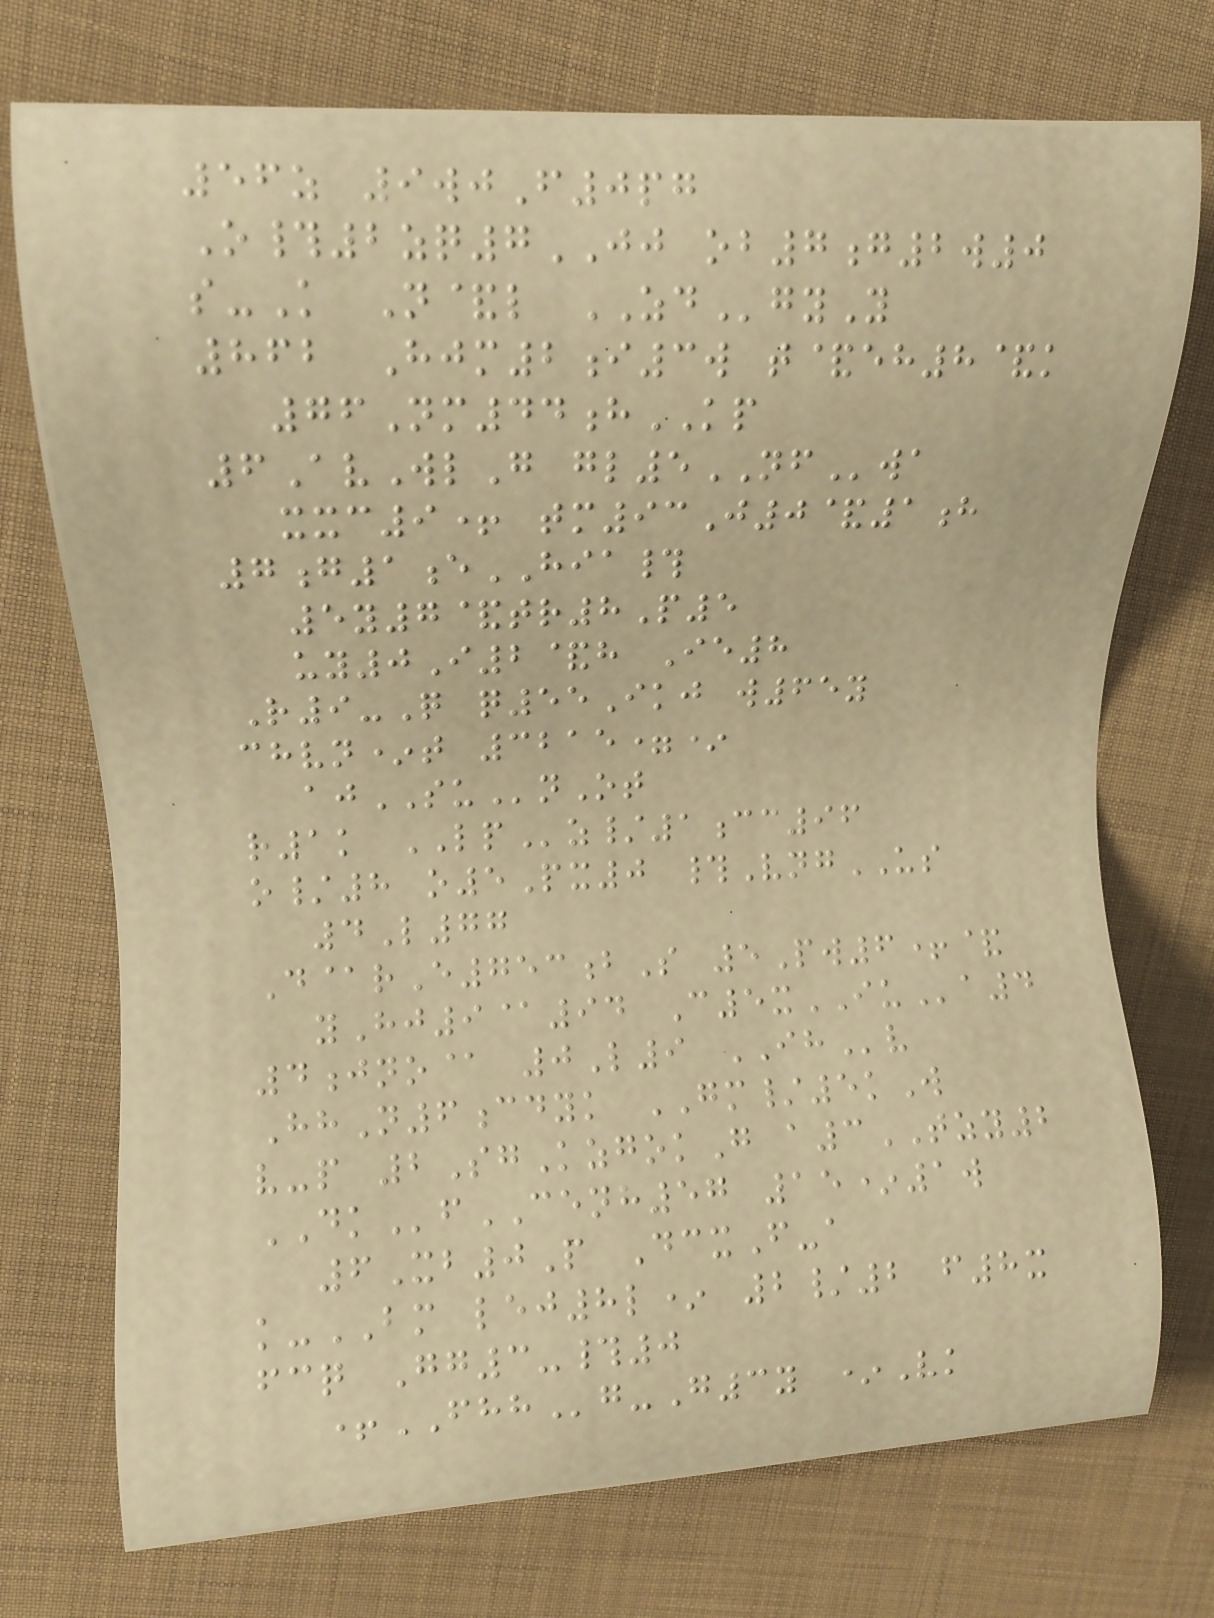56z 9wjF0pg
O#2zq7JJ ob7g2w0
s-K N&l ZDgyY
862 Hjm2i3w t&eh8&k
76Nm44hKP
6AvWlG gl5NFwa
xxc9+ tm93J0&1h
7g1eHIA#
5y7&tr8P5
uy0I2&h Ie8
R9-Q q55Ikj w65y
chvn*t 3215=*
ajSUnOt
r1k LPz/1cc96
o/8 o5Px0 #VngUS
4L77
D@rE753bS 5Pw6+&
yHj9@94 C5xIUa4
4jno@ 0L9 IHv
HhN6cdyk GM/5kW
v-p 2SgKzgokG a3TZY2
DKfCENH57 15*1w
6Xb0P DcxF-a
k-BM lej8l* 2/2 f8x
fcq Gg3-#0
+FHHg-G3y *Vk
